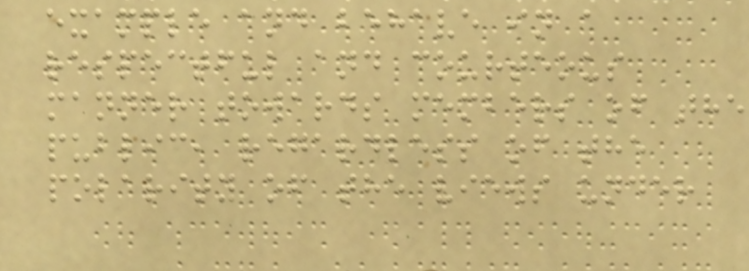example and behave in a
respectful and courteous
manner towards members of the
public, regardless of the
polarity of the views under
